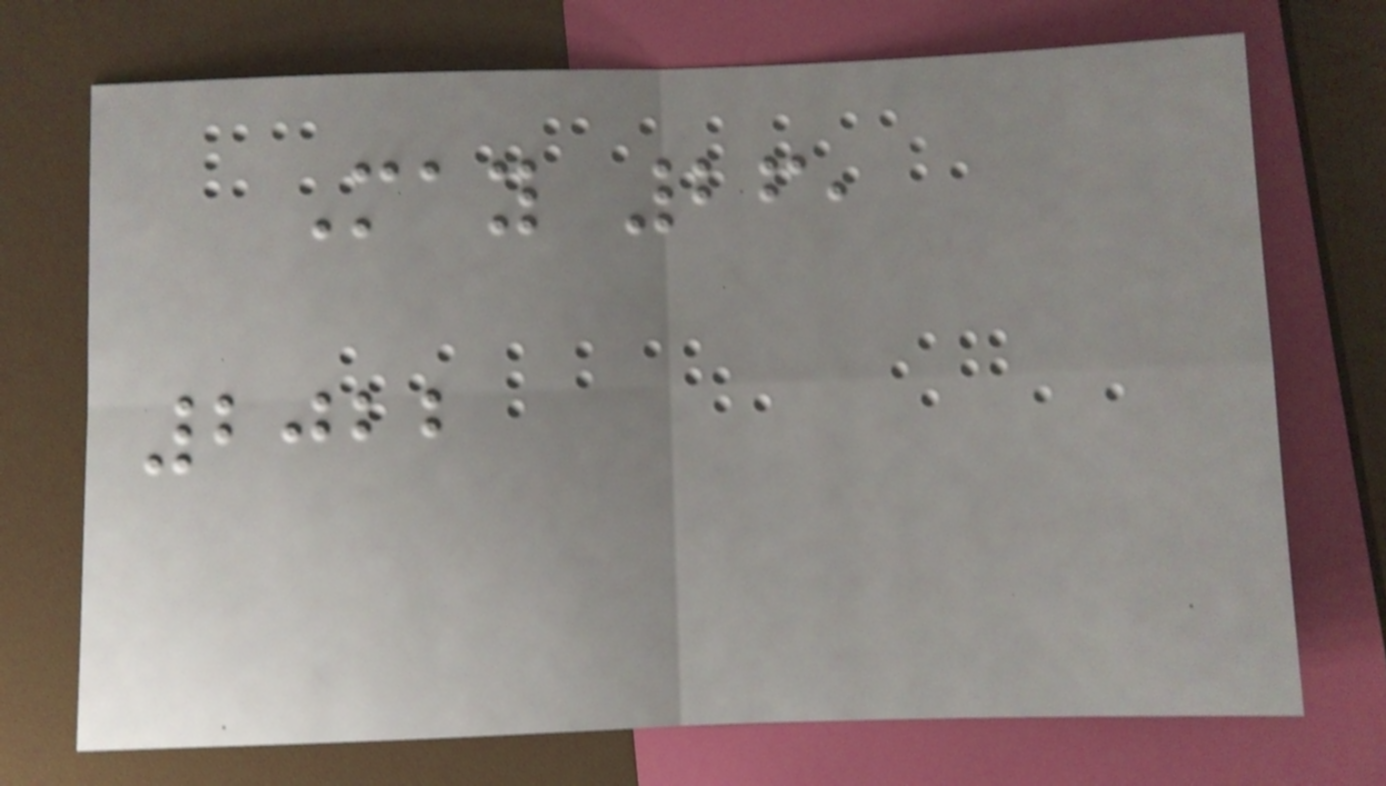May 26,
2022
